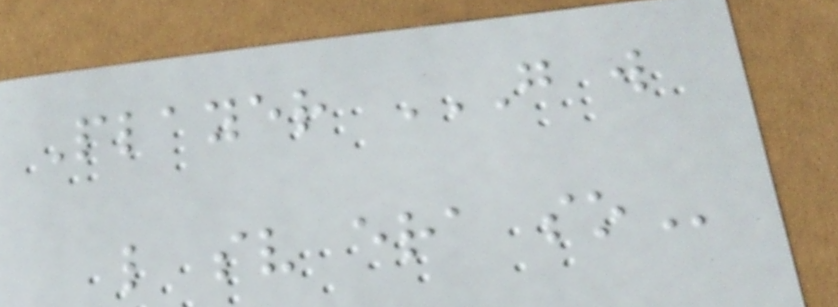Player G W
L SV ERA SO
